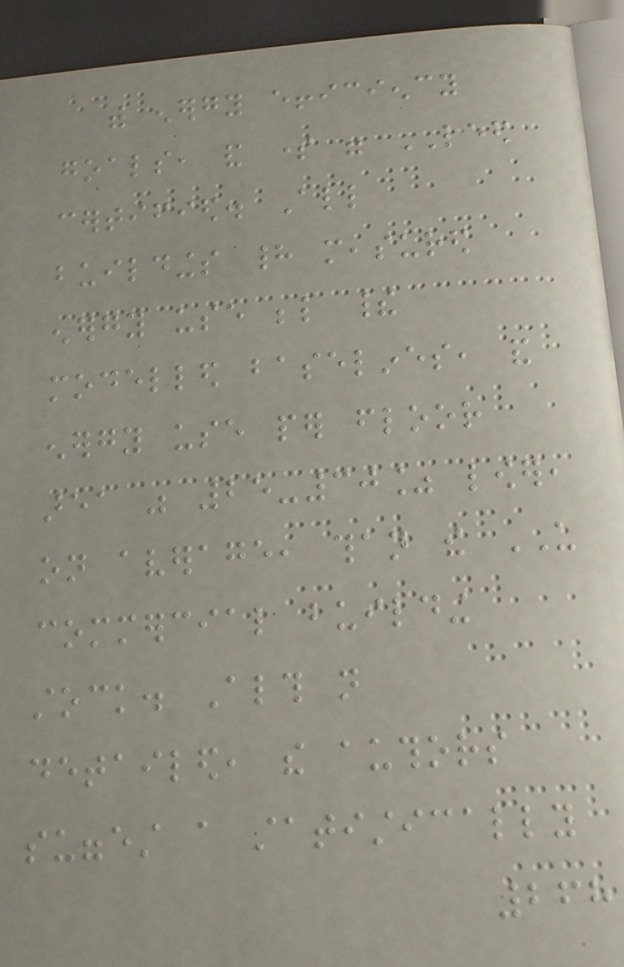with energy efficiency
goals, and some were LEED
certified. All
buildings had measured
energy use below their
modelled baselines, and
energy use per floor
area was 25-30% lower,
on average, than the US
commercial building
stock. Although not
detailed, the authors
suggest a statistically
268
